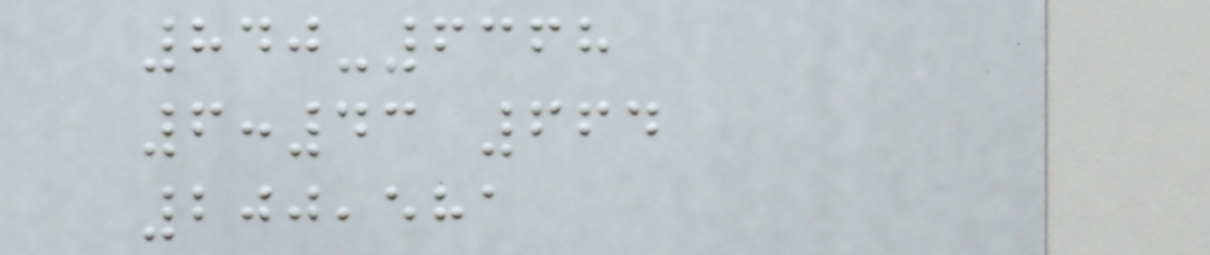840-6368
6:43 664
200,581
